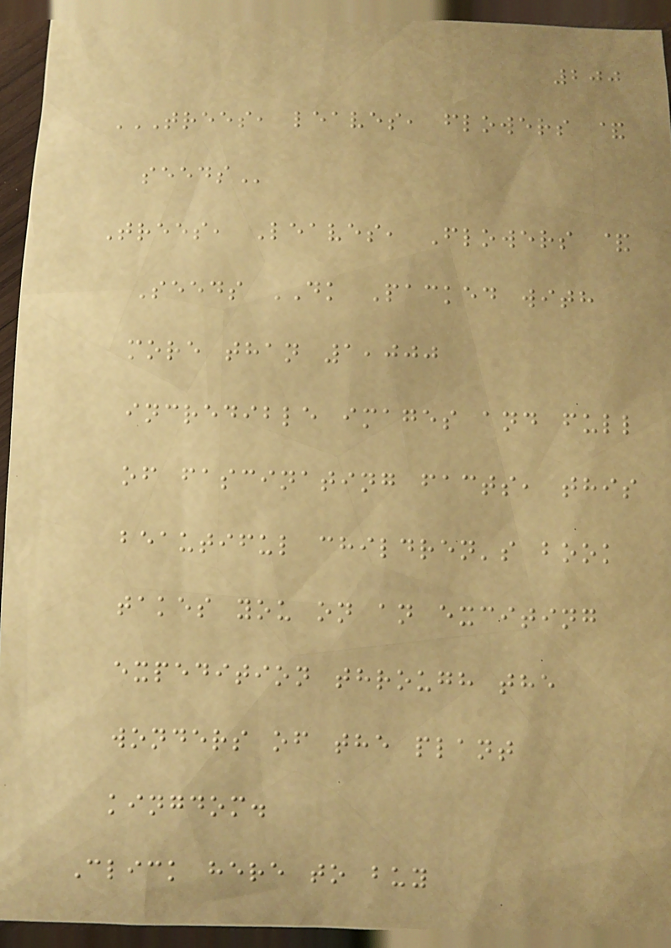200
TREES, LEAVES, FLOWERS &
SEEDS
Trees, Leaves, Flowers &
Seeds DK Packed with
more than 1,000
incredible images and full
of fascinating facts, this
beautiful children's book
takes you on an exciting
expedition through the
wonders of the plant
kingdom.
Click here to buy
